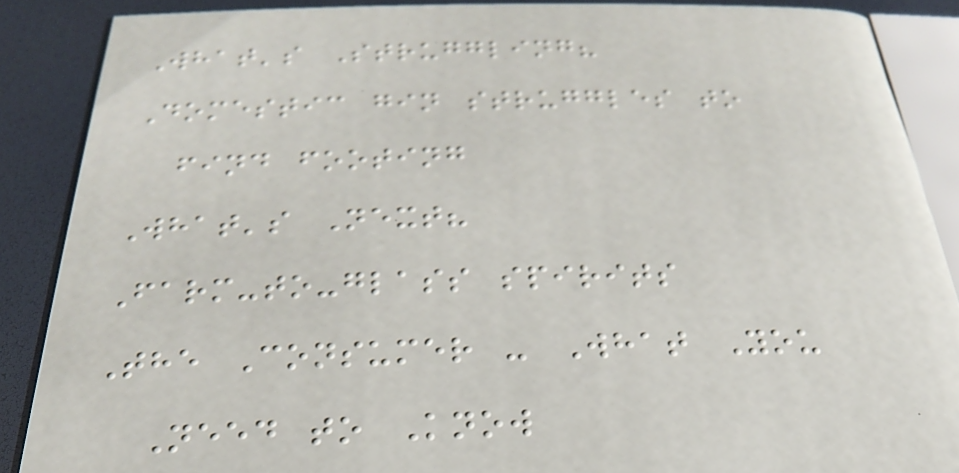What's Struggling?
Domestic gin struggles to
find footing
What's Next?
Farm-to-glass spirits
The Consumer - What You
Need to Know
